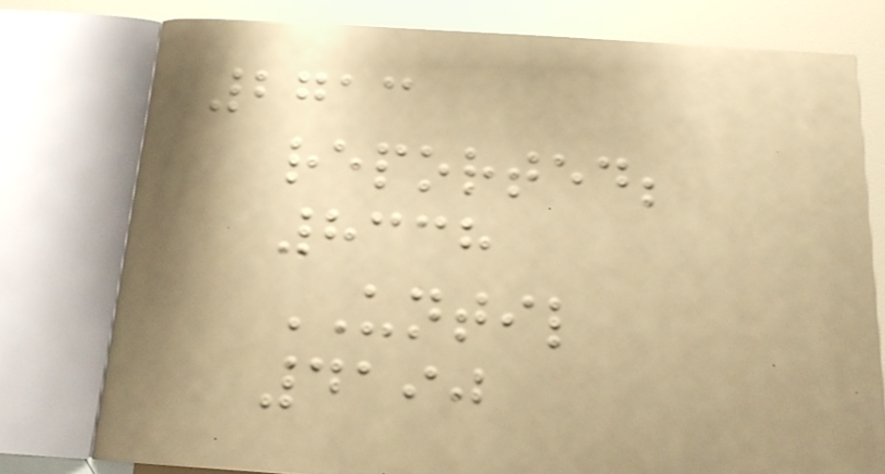2713
reported;
8338
UNTIL
4190
